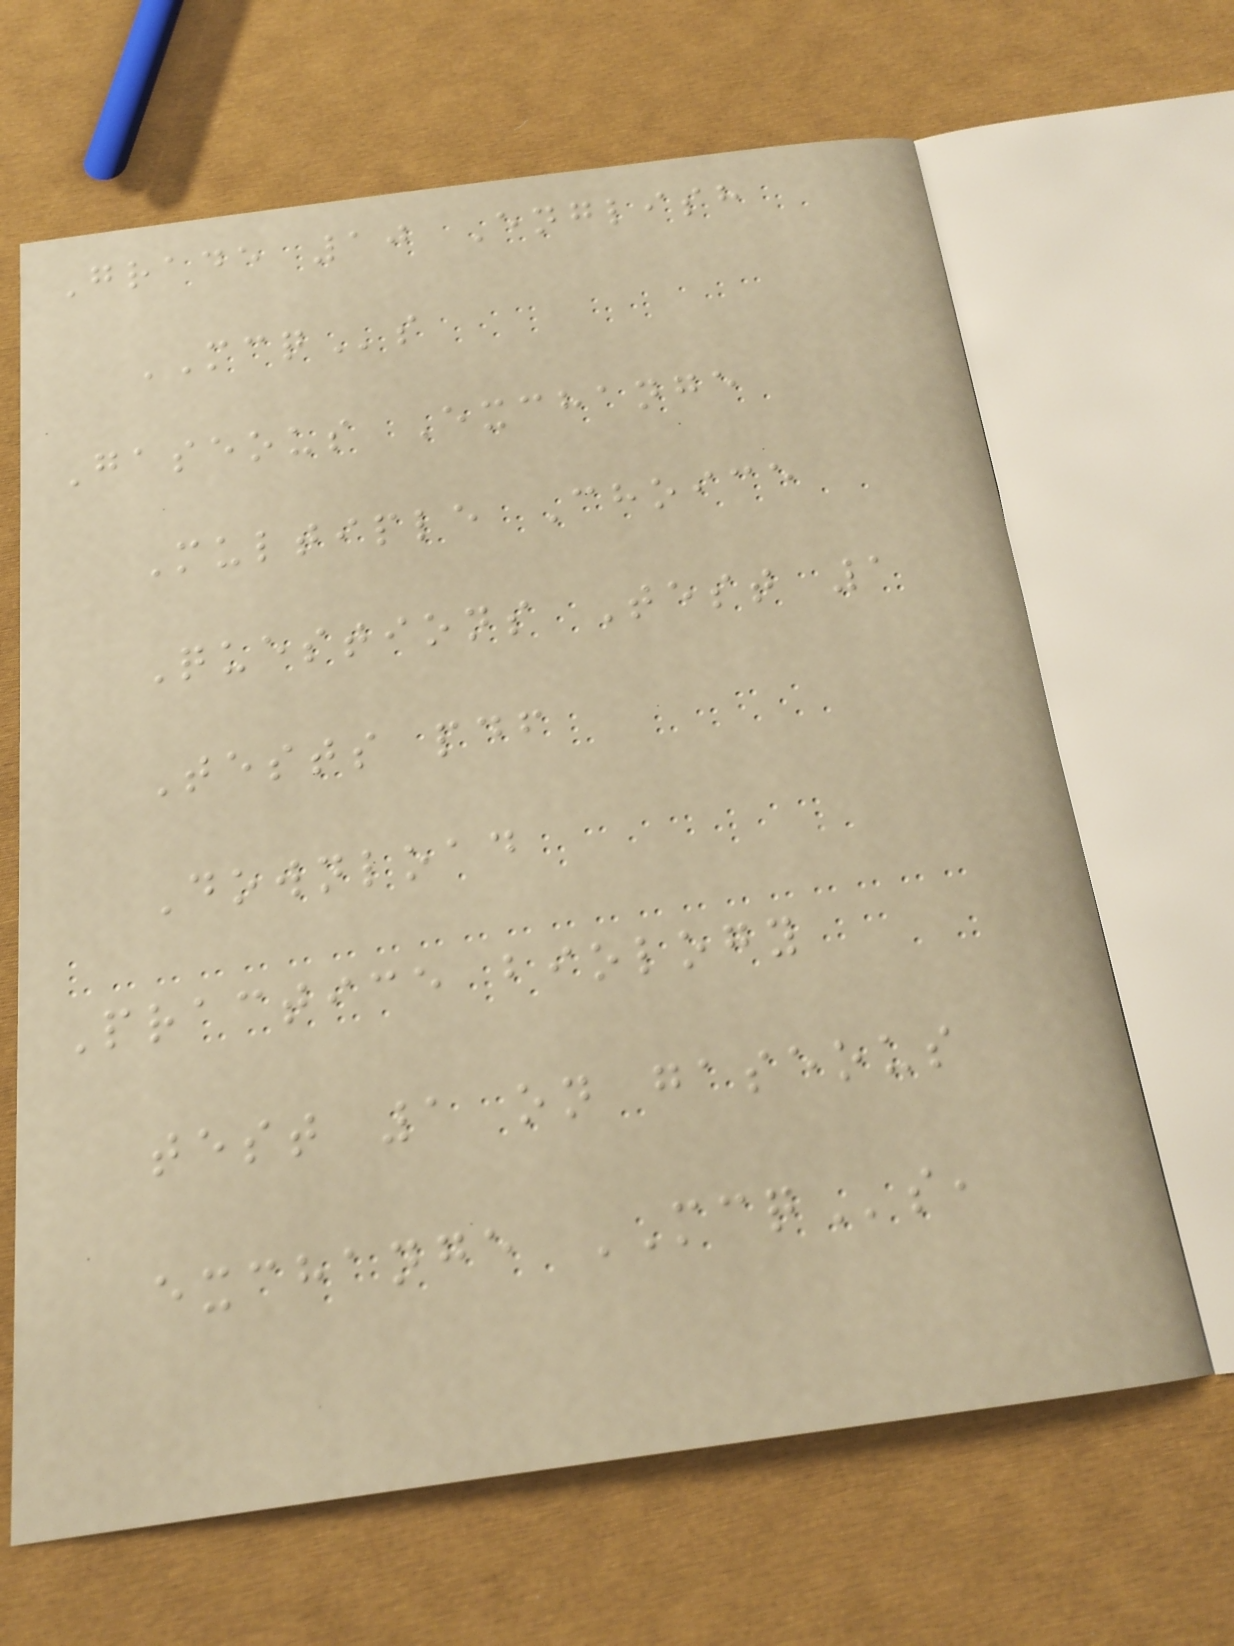Grade 10 English
MCQs
Gaseous Exchange
Multiple Choice
Questions Test 1
Tests pdf
Download
Practice biology
test 1 on gaseous
exchange MCQs,
